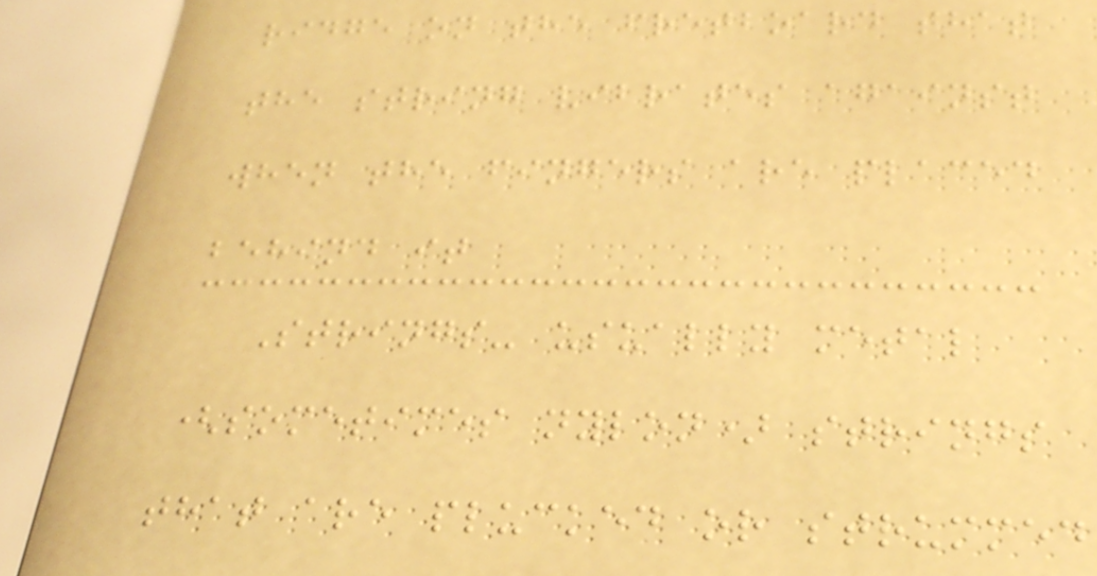ridge on the fretboard that
the string vibrates against
when the fingers are placed
behind it
Strings- usually metal
(sometimes nylon) strings
that are plucked or strummed
